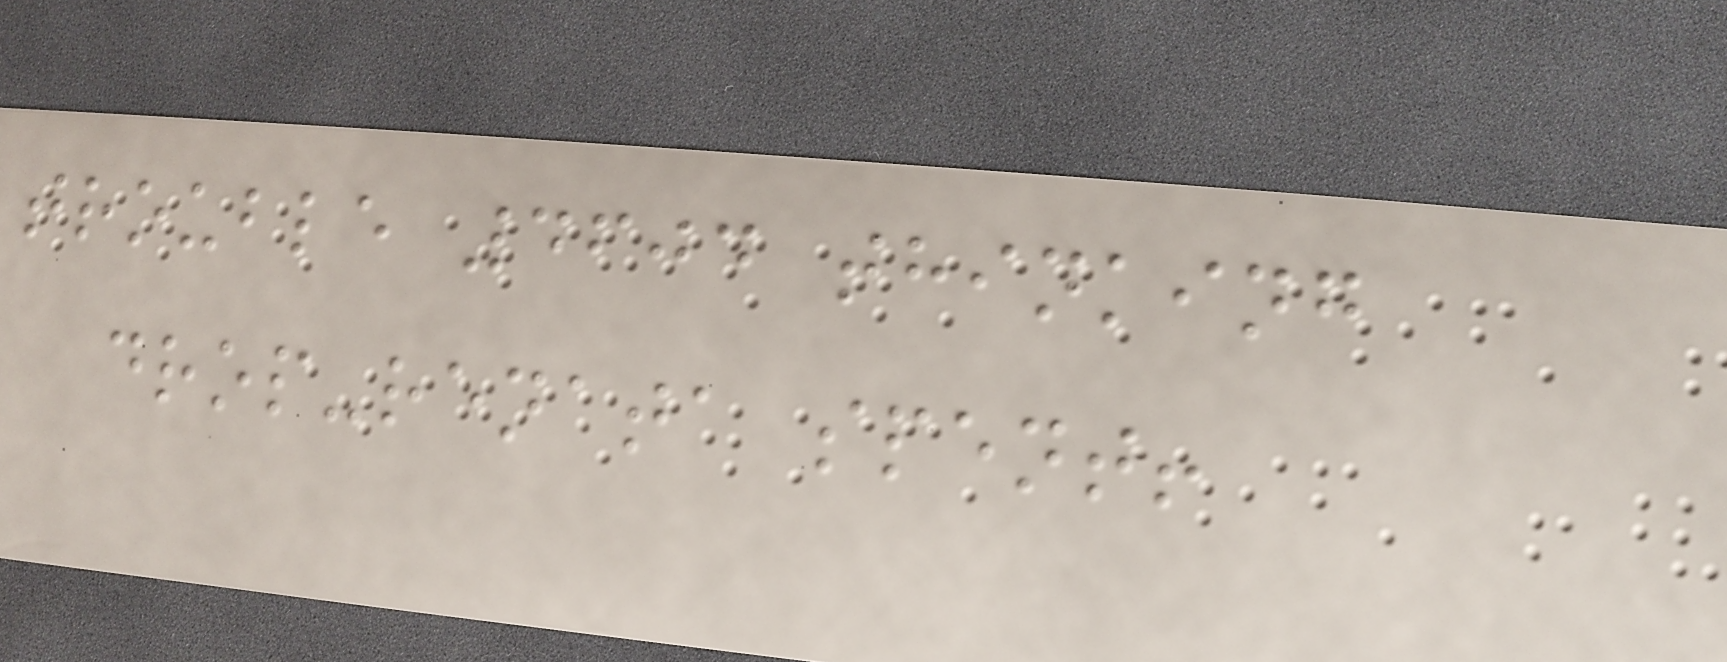trouble 4604 thinking
drop-renata spent!
